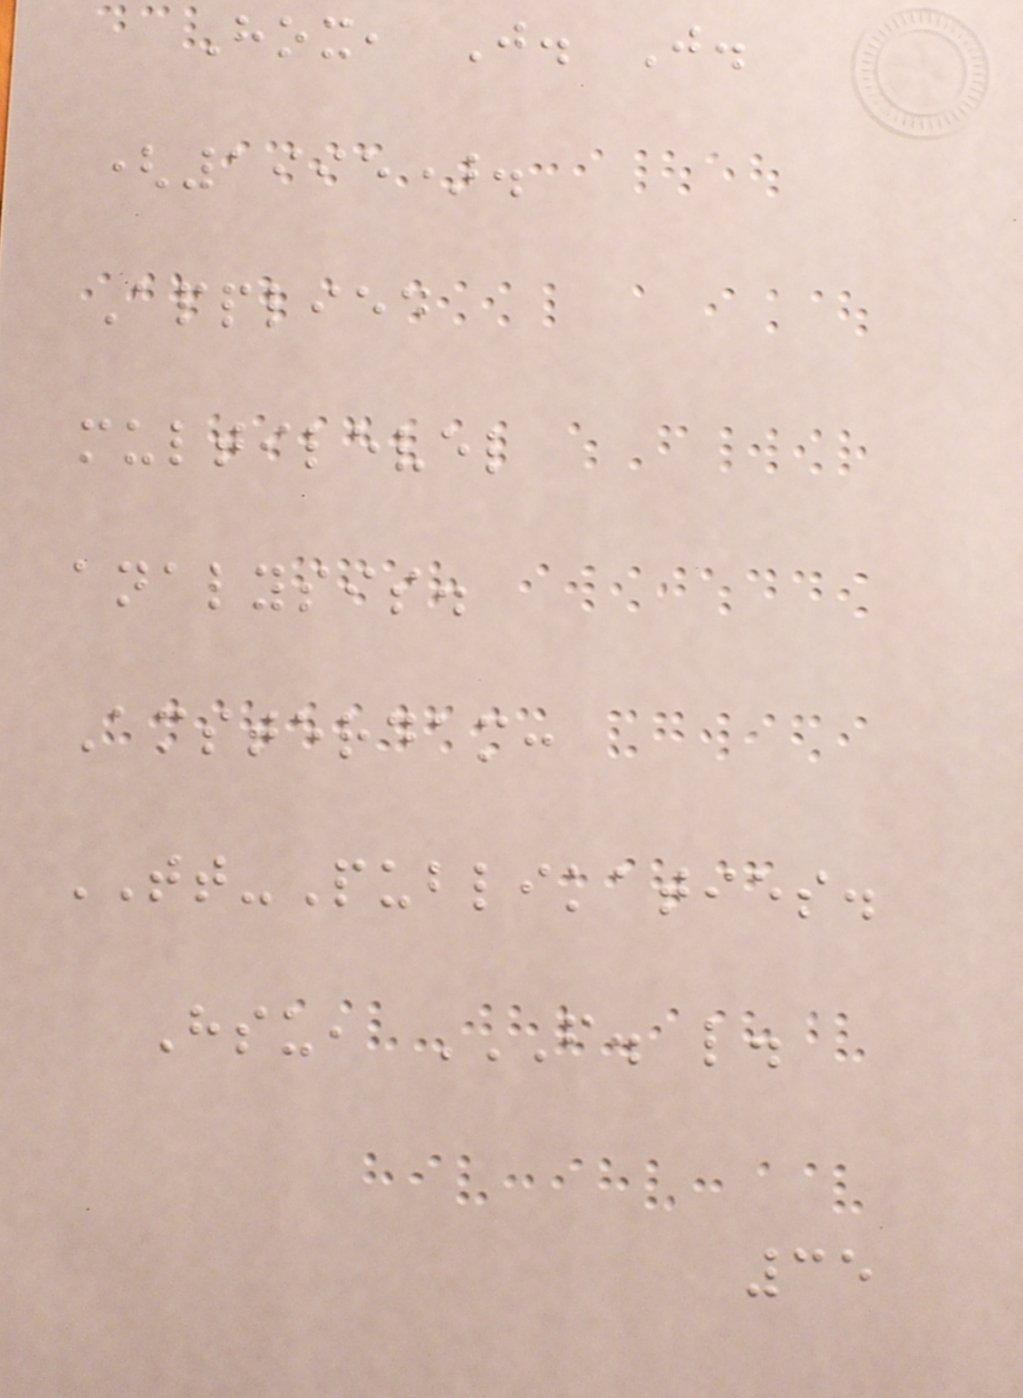Hox, J. J.
(1995).
Applied
multilevel
analysis.
Amsterdam:
TT-Publikaties.
Hsu, F. L.
35
